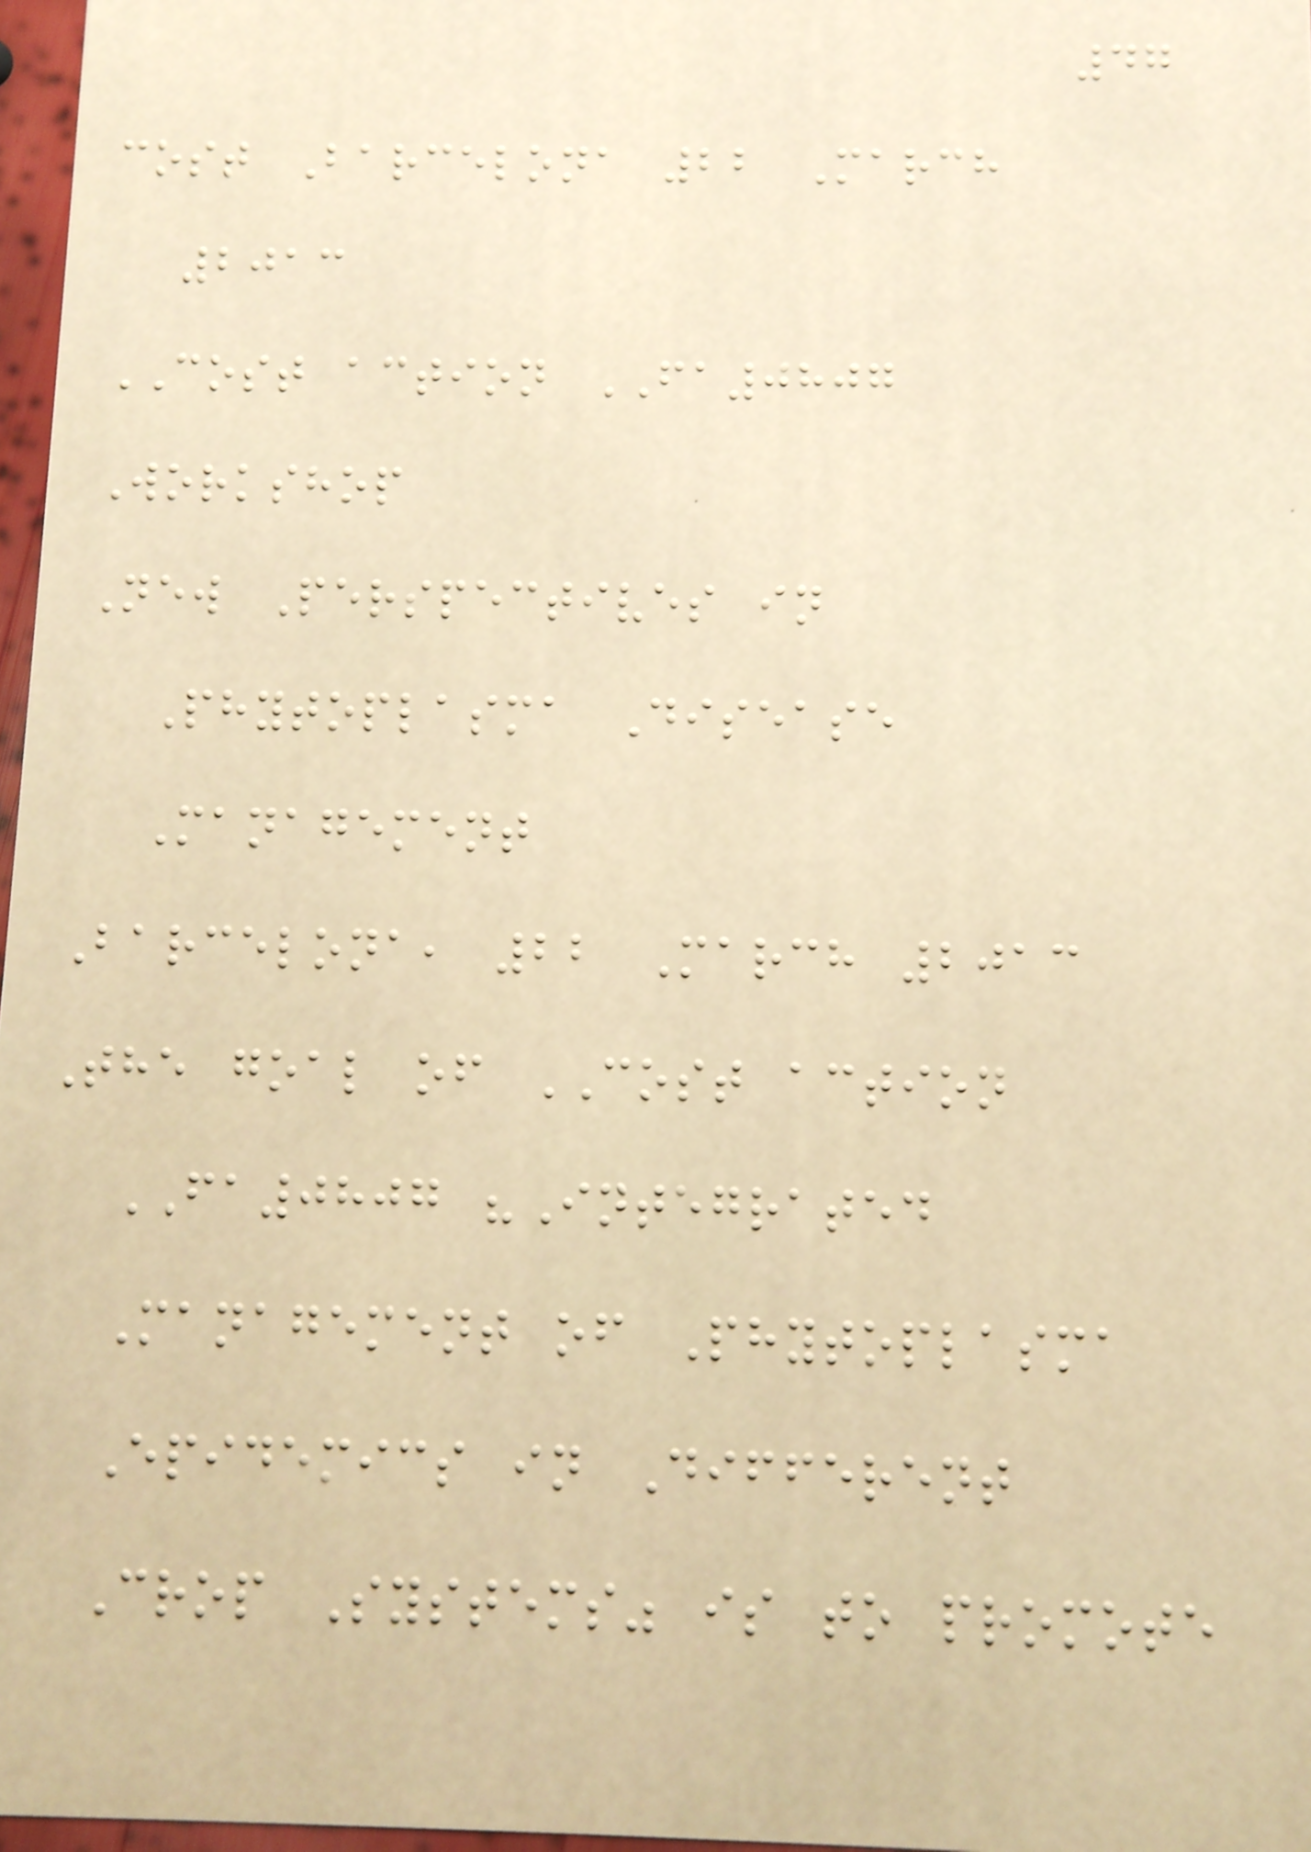47
cost Barcelona 22 March
2013
COST action FA0807
Workshop
New Perspectives in
Phytoplasma Disease
Management
Barcelona, 22 March 2013
The goal of COST action
FA0807 "Integrated
Management of Phytoplasma
Epidemics in Different
Crop Systems" is to promote
